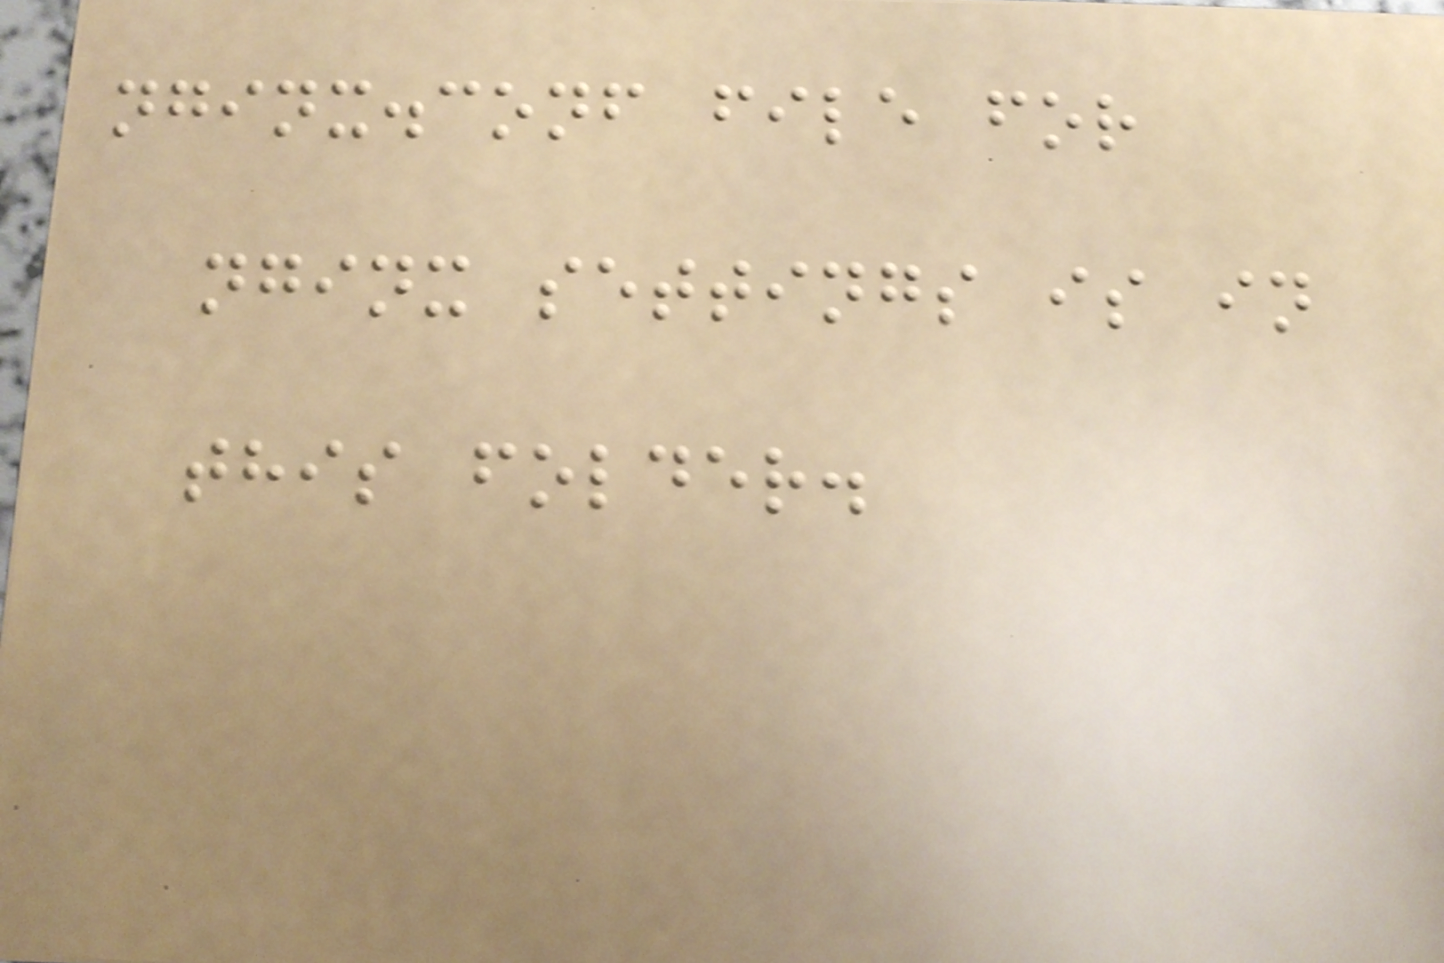nginx.conf file for
nginx settings is in
this folder.
